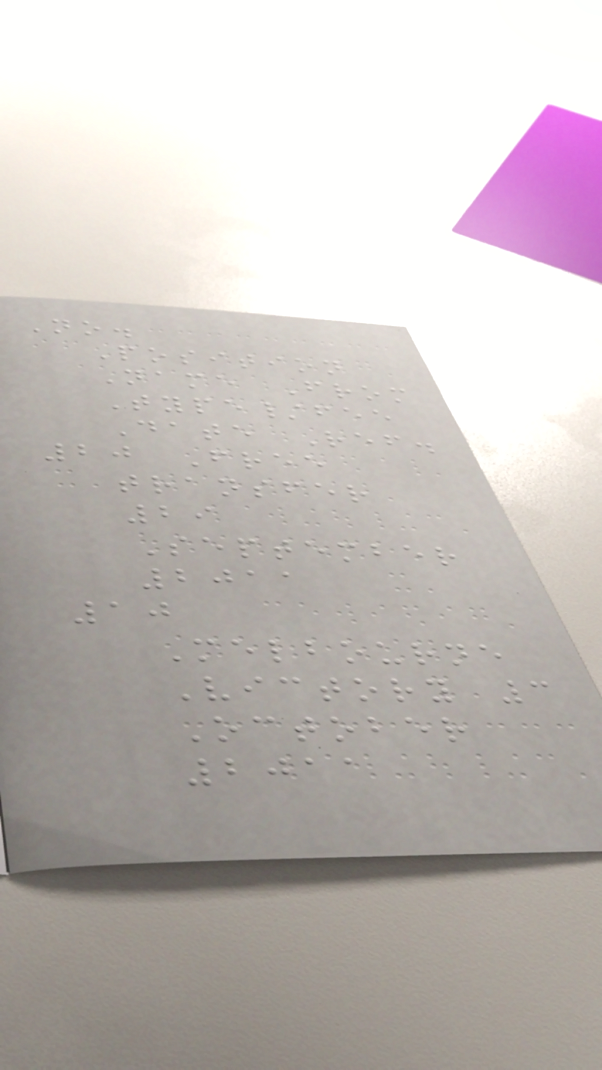No.
Position
Name From
Type/fee
Date Ref.
20 Free
transfer
29
September
2011
10
Melbourne
Victory 3
October
2011
